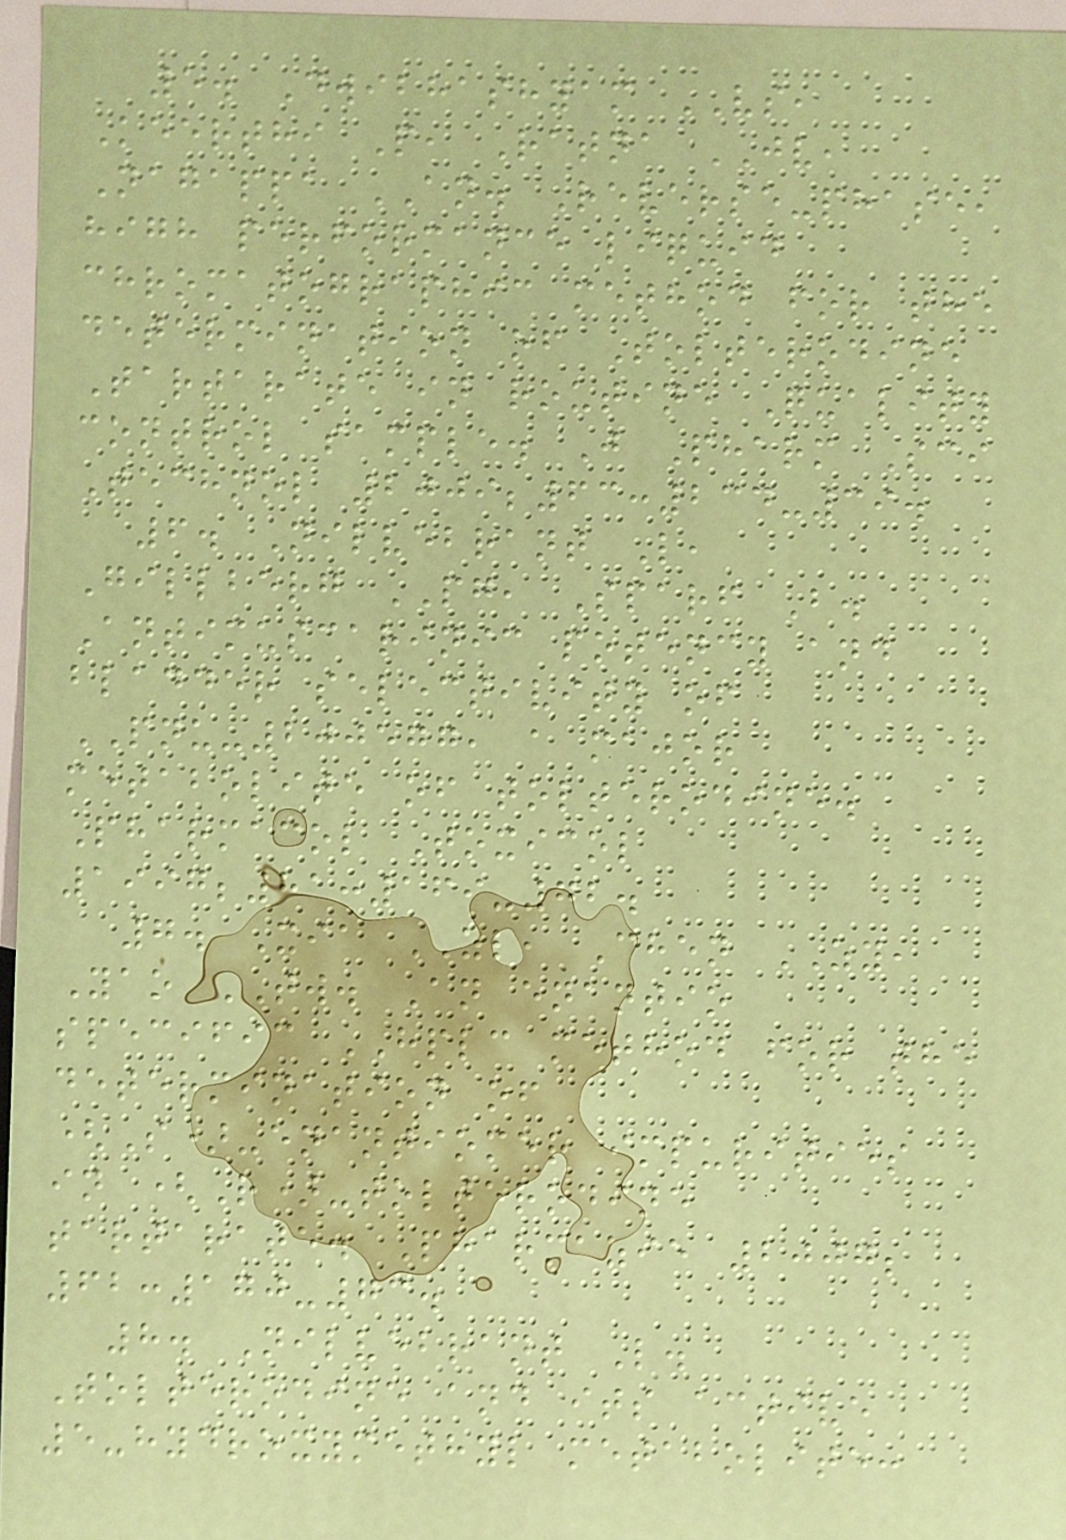5. Dwibhashyam VS,
Keerthi P, Ratna JV,
Nagappa AN. Reverse-phase,
high performance liquid
chromatographic method for the
determination of Tolterodine
Tartarate in routine Quality
control sample. J Pharm Sci
Technol 2009;63:234-39.
6. Nilvebrant L,
Gillberg PG, Sparf B.
Antimuscarinic potency and
bladder selectivity of
PNU-200577, a major
metabolite of tolterodine.
Pharmacol Toxicol
1997;81:169-72.
7. Xia ZL, Chen ZY,
Yao TW. An enantio
specific HPLC method for the
determination of
(S)-enantiomer impurities
in (R)-tolterodine
tartarate. Pharmazie 2007;
62:170-73.
8. Nilvebrant L.
Tolterodine and its active
5-hydroxymethyl metabolite:
